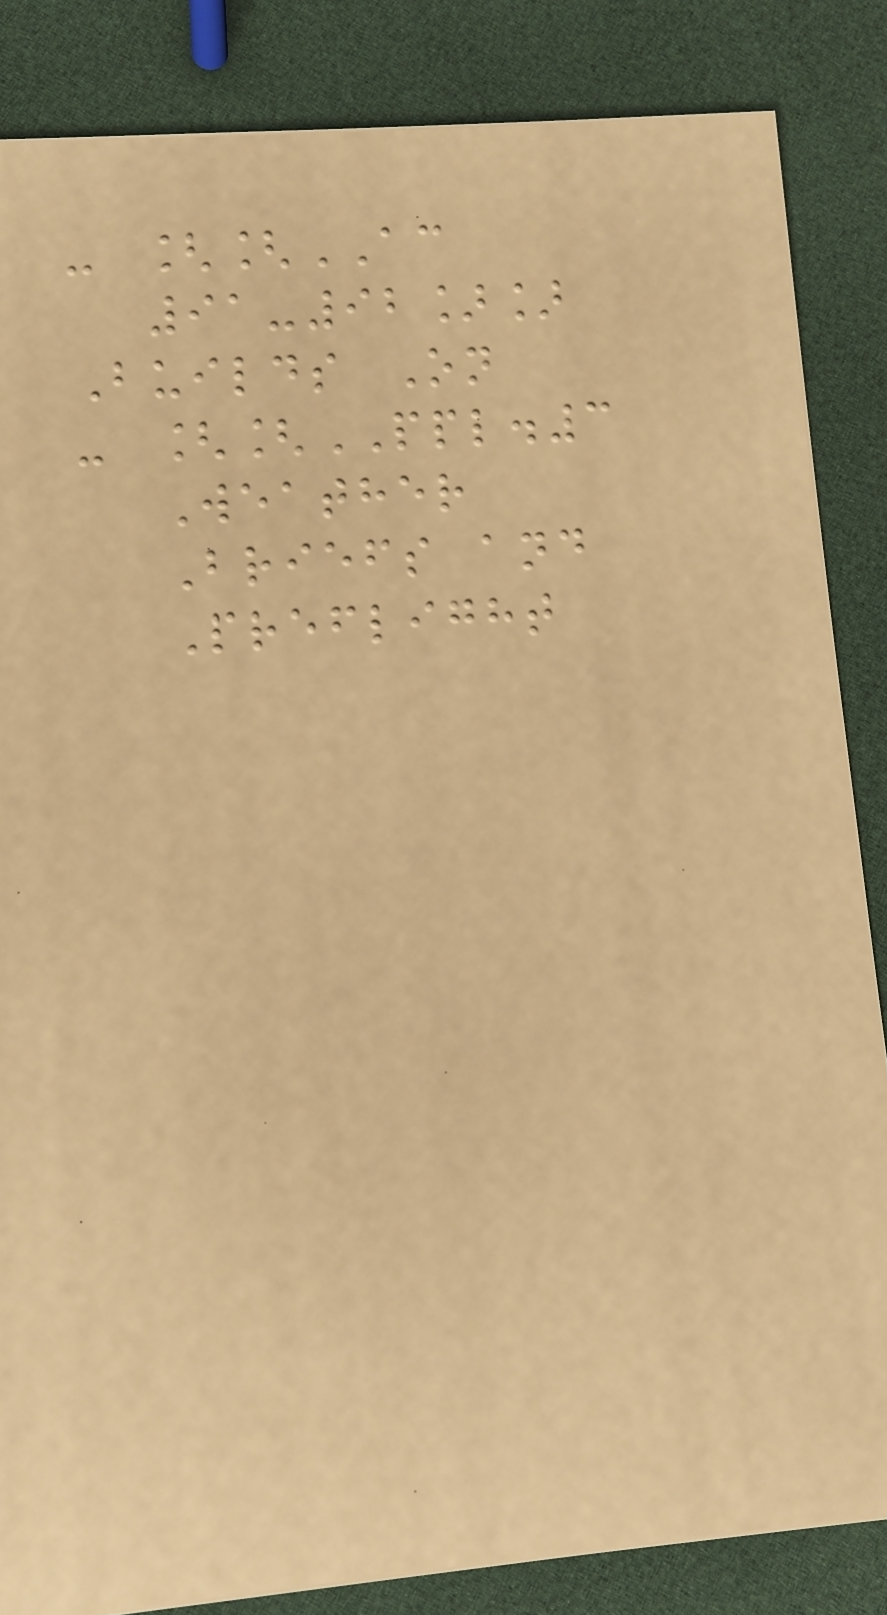- [[AC
91-92]]
Builds On
- [[PPL.3
Weather
Briefs and
Preflight
